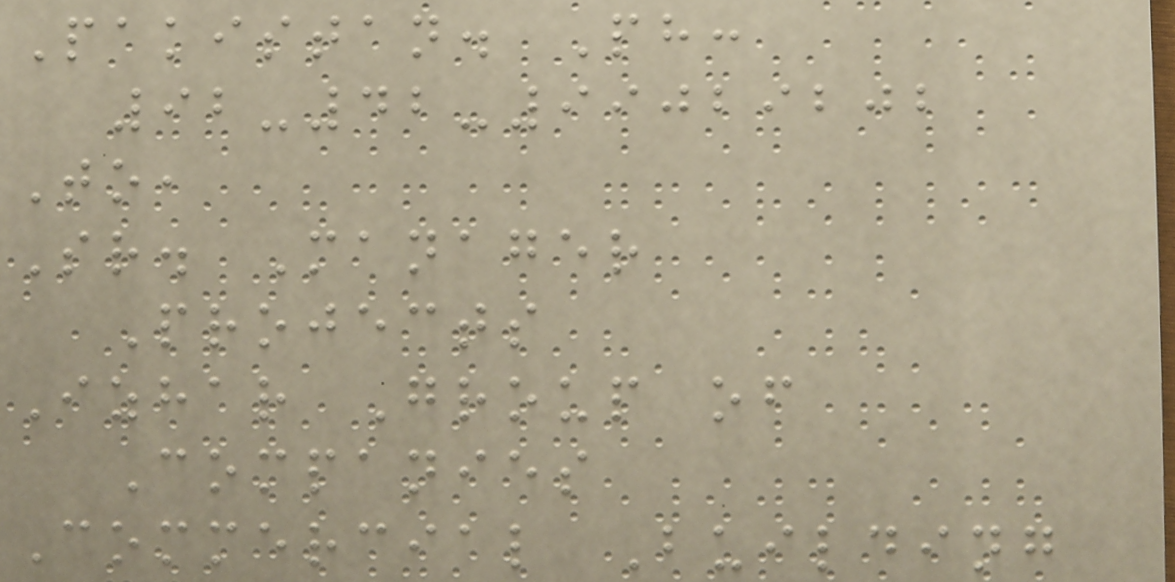Pakistan. Ph:
92-42-99029202
To,
Sr. Manager
Projects
Izhar Group of
Companies
Commercial Building
